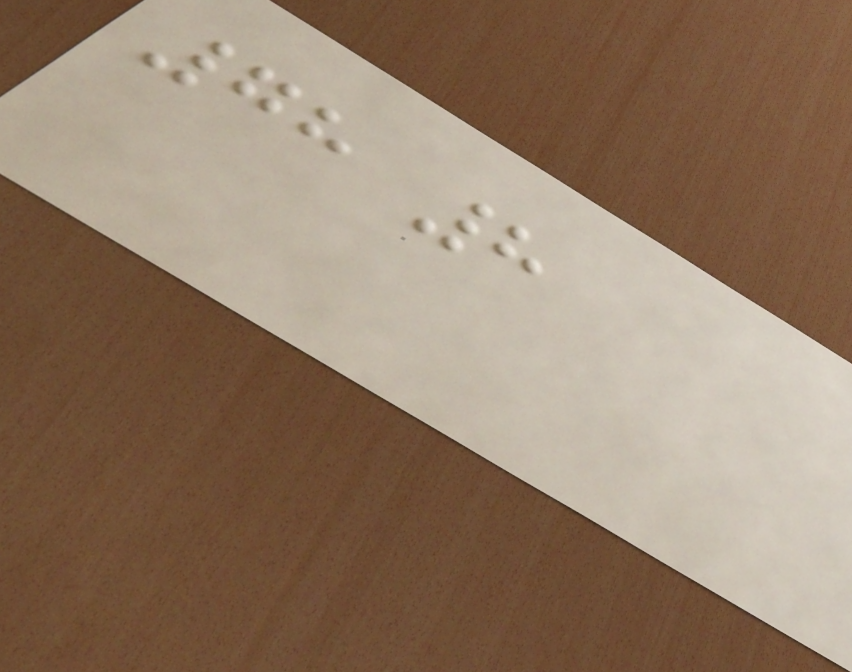78 8
